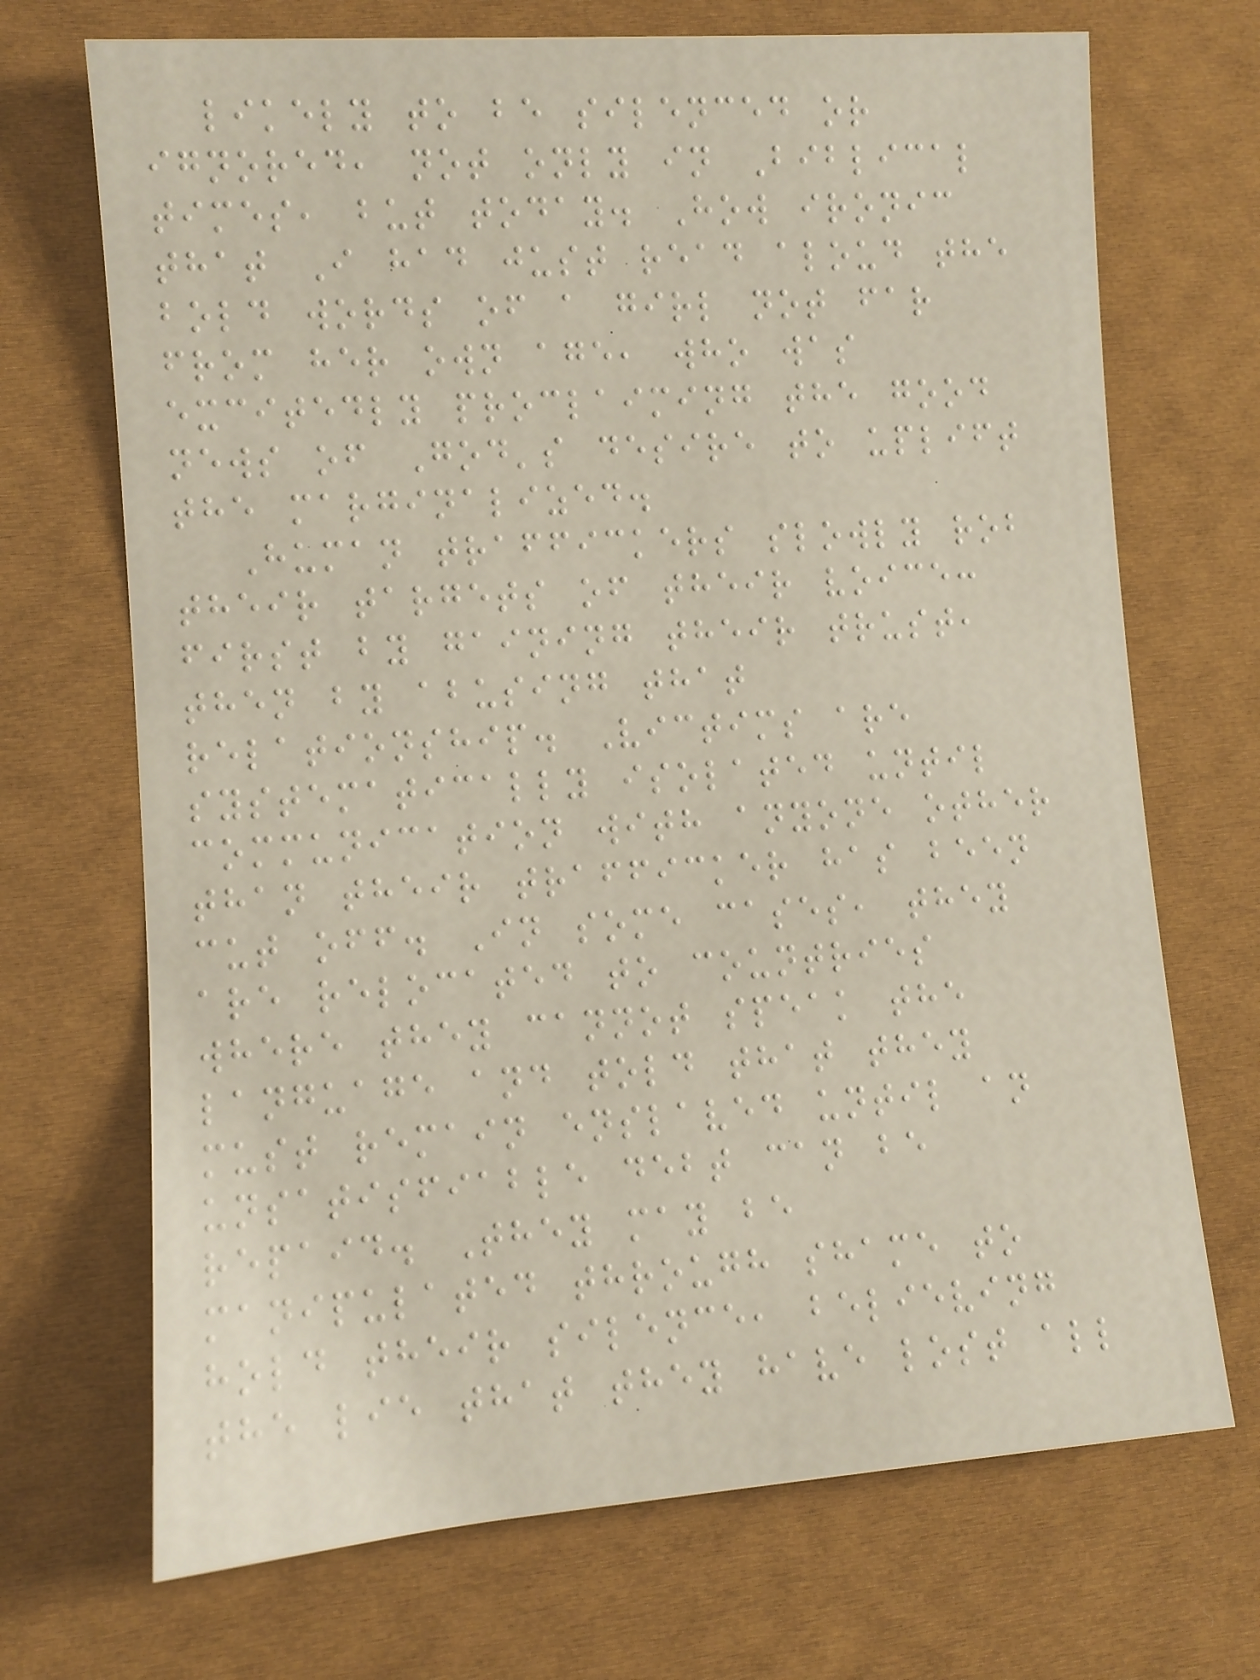likely to be silenced or
ignored, not only in Biblical
times, but today. How ironic
that I had just read aloud the
bold words of a girl not far
from her own age, who was
excitedly proclaiming the good
news of God's desire to uplift
the marginalized.
Human traffickers slowly rob
their targets of their voice:
first by gaining their trust,
then by abusing that
relationship. Victims are
systematically isolated until
communication with anyone other
than their trafficker has been
cut off. In some cases, they
are relocated to countries
where they cannot speak the
language and told that they
must remain enslaved until an
unsatisfiable debt can be
repaid. They may be
manipulated through shame to
hold their silence, believing
the lie that they have lost all
